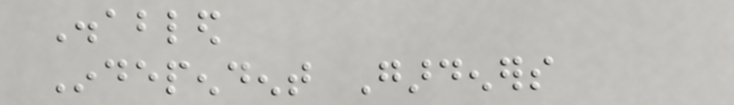Disabled
Independent Gardeners
